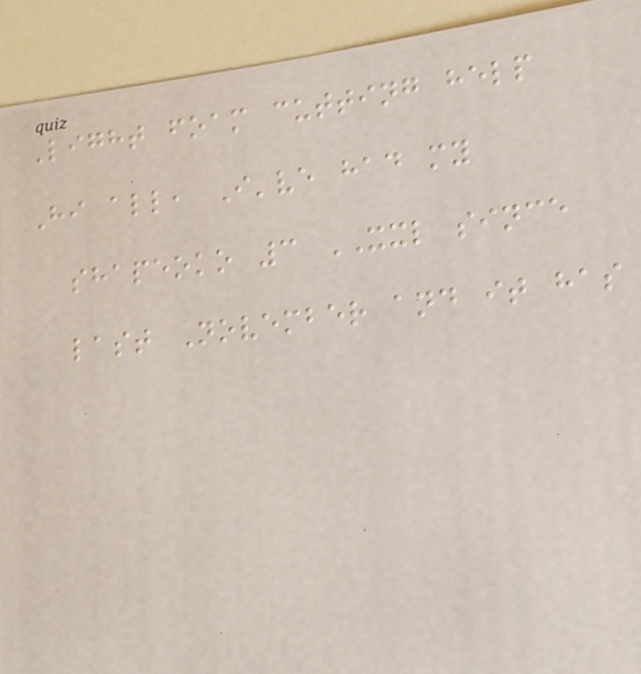Light foam cutting help
Hi all, I've had my
shapeoko 3 XXL since
last November and it has
